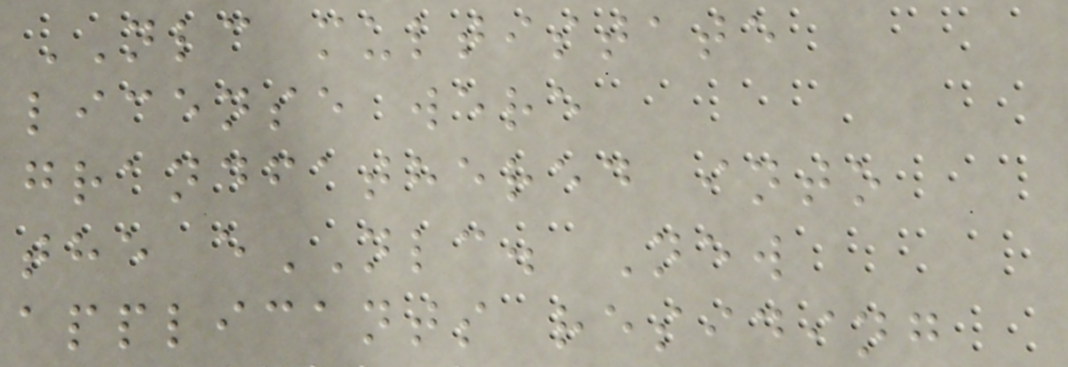NLC multistate
license were
grandfathered into
the eNLC. New
applicants residing
